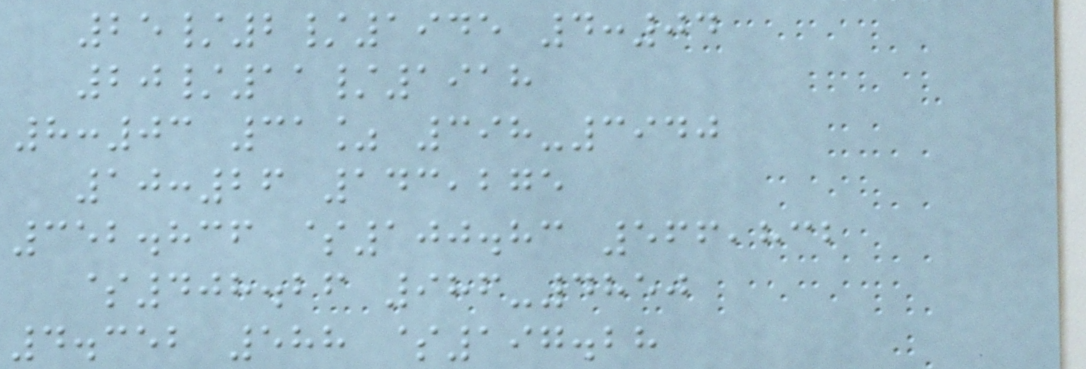25/2/1945 4:04
20/11/1918
8:03 31% 398-3940
10:26 143,275
352.836 $100.83 566,832
$408.26 986-4850
4.352 588 $197.28
